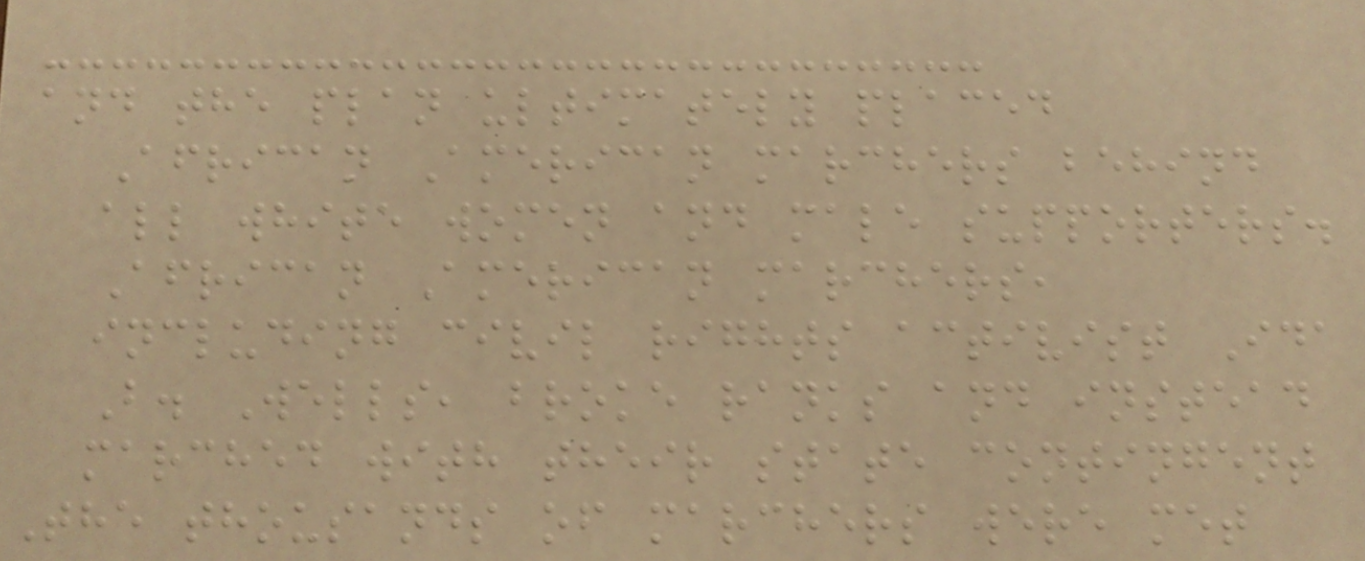and the plan ultimately placed
African American marchers behind
all white women and male supporters.
African American marchers,
including civil rights activist Ida
B. Wells, broke ranks and instead
marched with their state contingent
The thousands of marchers were met
